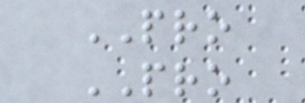PRO
PRO
